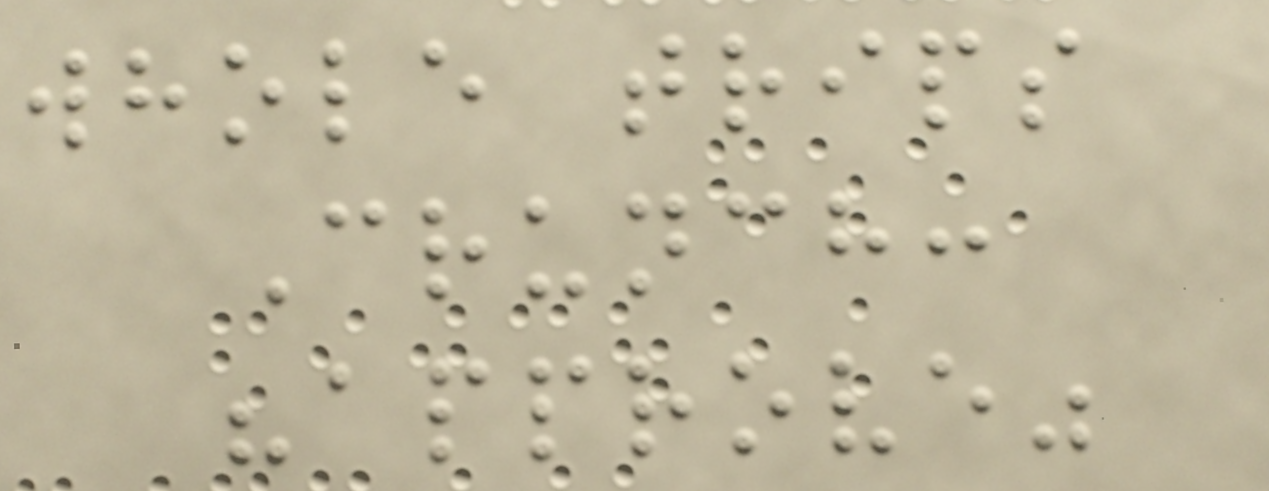whole trips
Crunch:
"approve"
